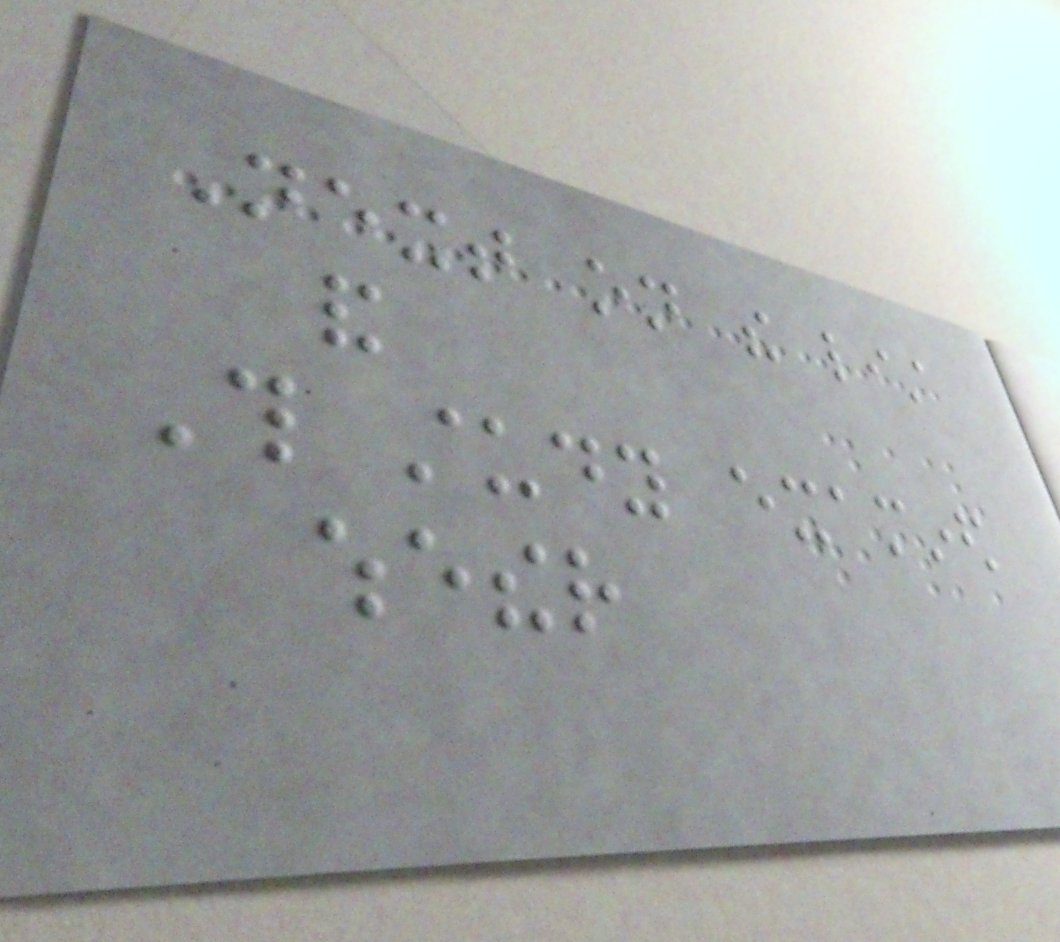Next on the list
and
This study examined
whether
